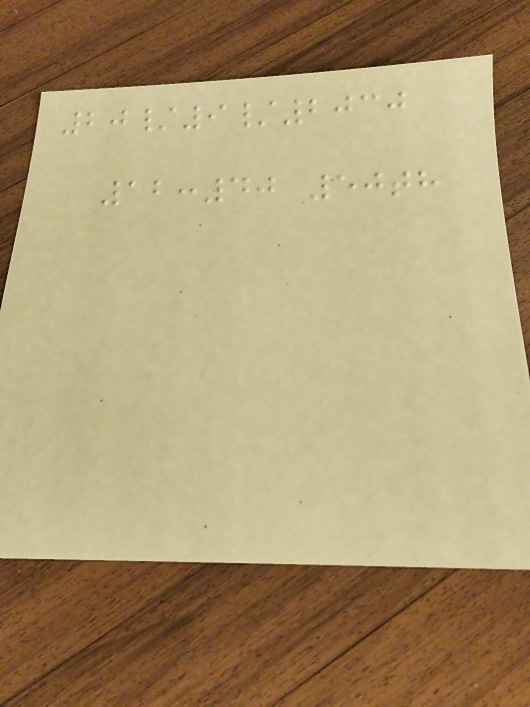20/9/2030
12:40 50th
